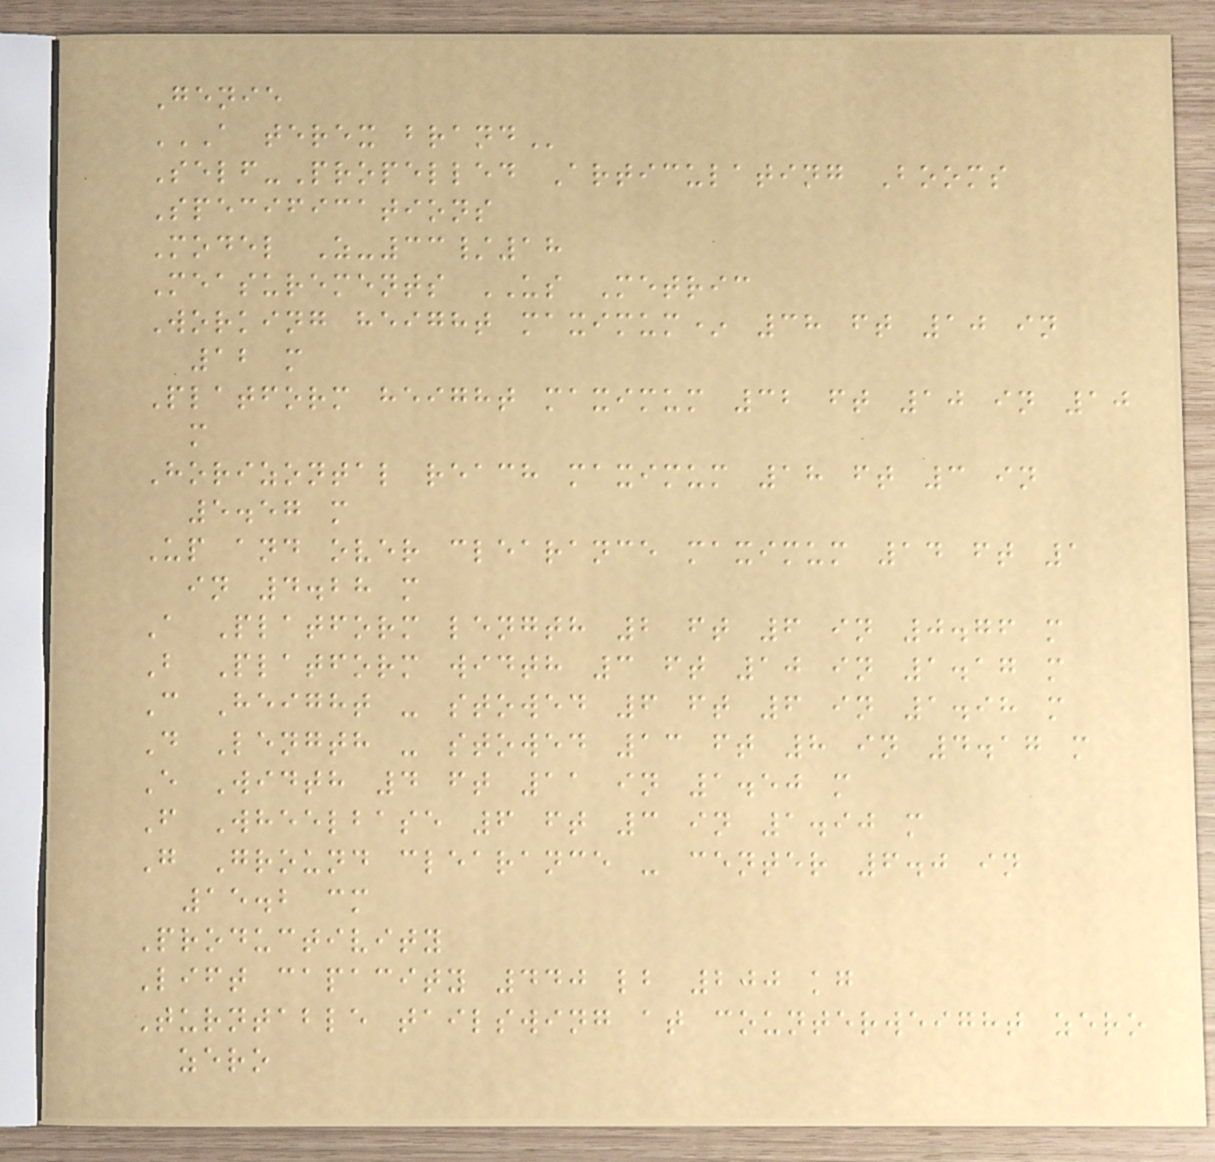Genie
A TEREX BRAND
Self-Propelled Articulating Booms
Specifications
Model Z-33/18
Measurements US Metric
Working height maximum* 38 ft 10 in
12 m
Platform height maximum 32 ft 10 in 10
m
Horizontal reach maximum 18 ft 3 in
5.57 m
Up and over clearance maximum 14 ft 1
in 4.28 m
A Platform length 2 ft 6 in 0.76 m
B Platform width 3 ft 10 in 1.17 m
C Height - stowed 6 ft 6 in 1.98 m
D Length - stowed 13 ft 8 in 4.17 m
E Width 4 ft 11 in 1.50 m
F Wheelbase 6 ft 3 in 1.90 m
G Ground clearance - center 6.0 in
15.2 cm
Productivity
Lift capacity 440 lb 200 kg
Turntable tailswing at counterweight zero
zero
